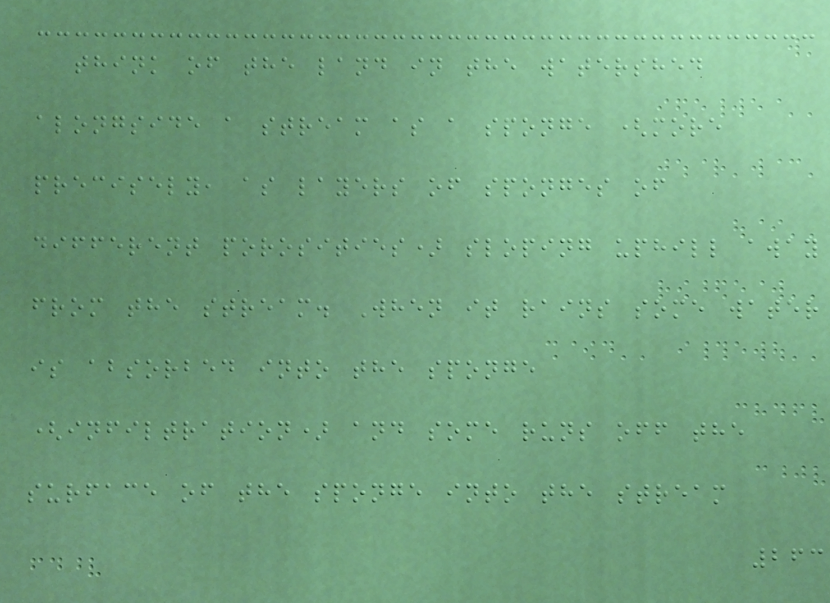think of the land in the watershed
alongside a stream as a sponge (more
precisely, as layers of sponges of
different porosities) sloping uphill away
from the stream. When it rains some water
is absorbed into the sponge
(infiltration) and some runs off the
surface of the sponge into the stream
263
